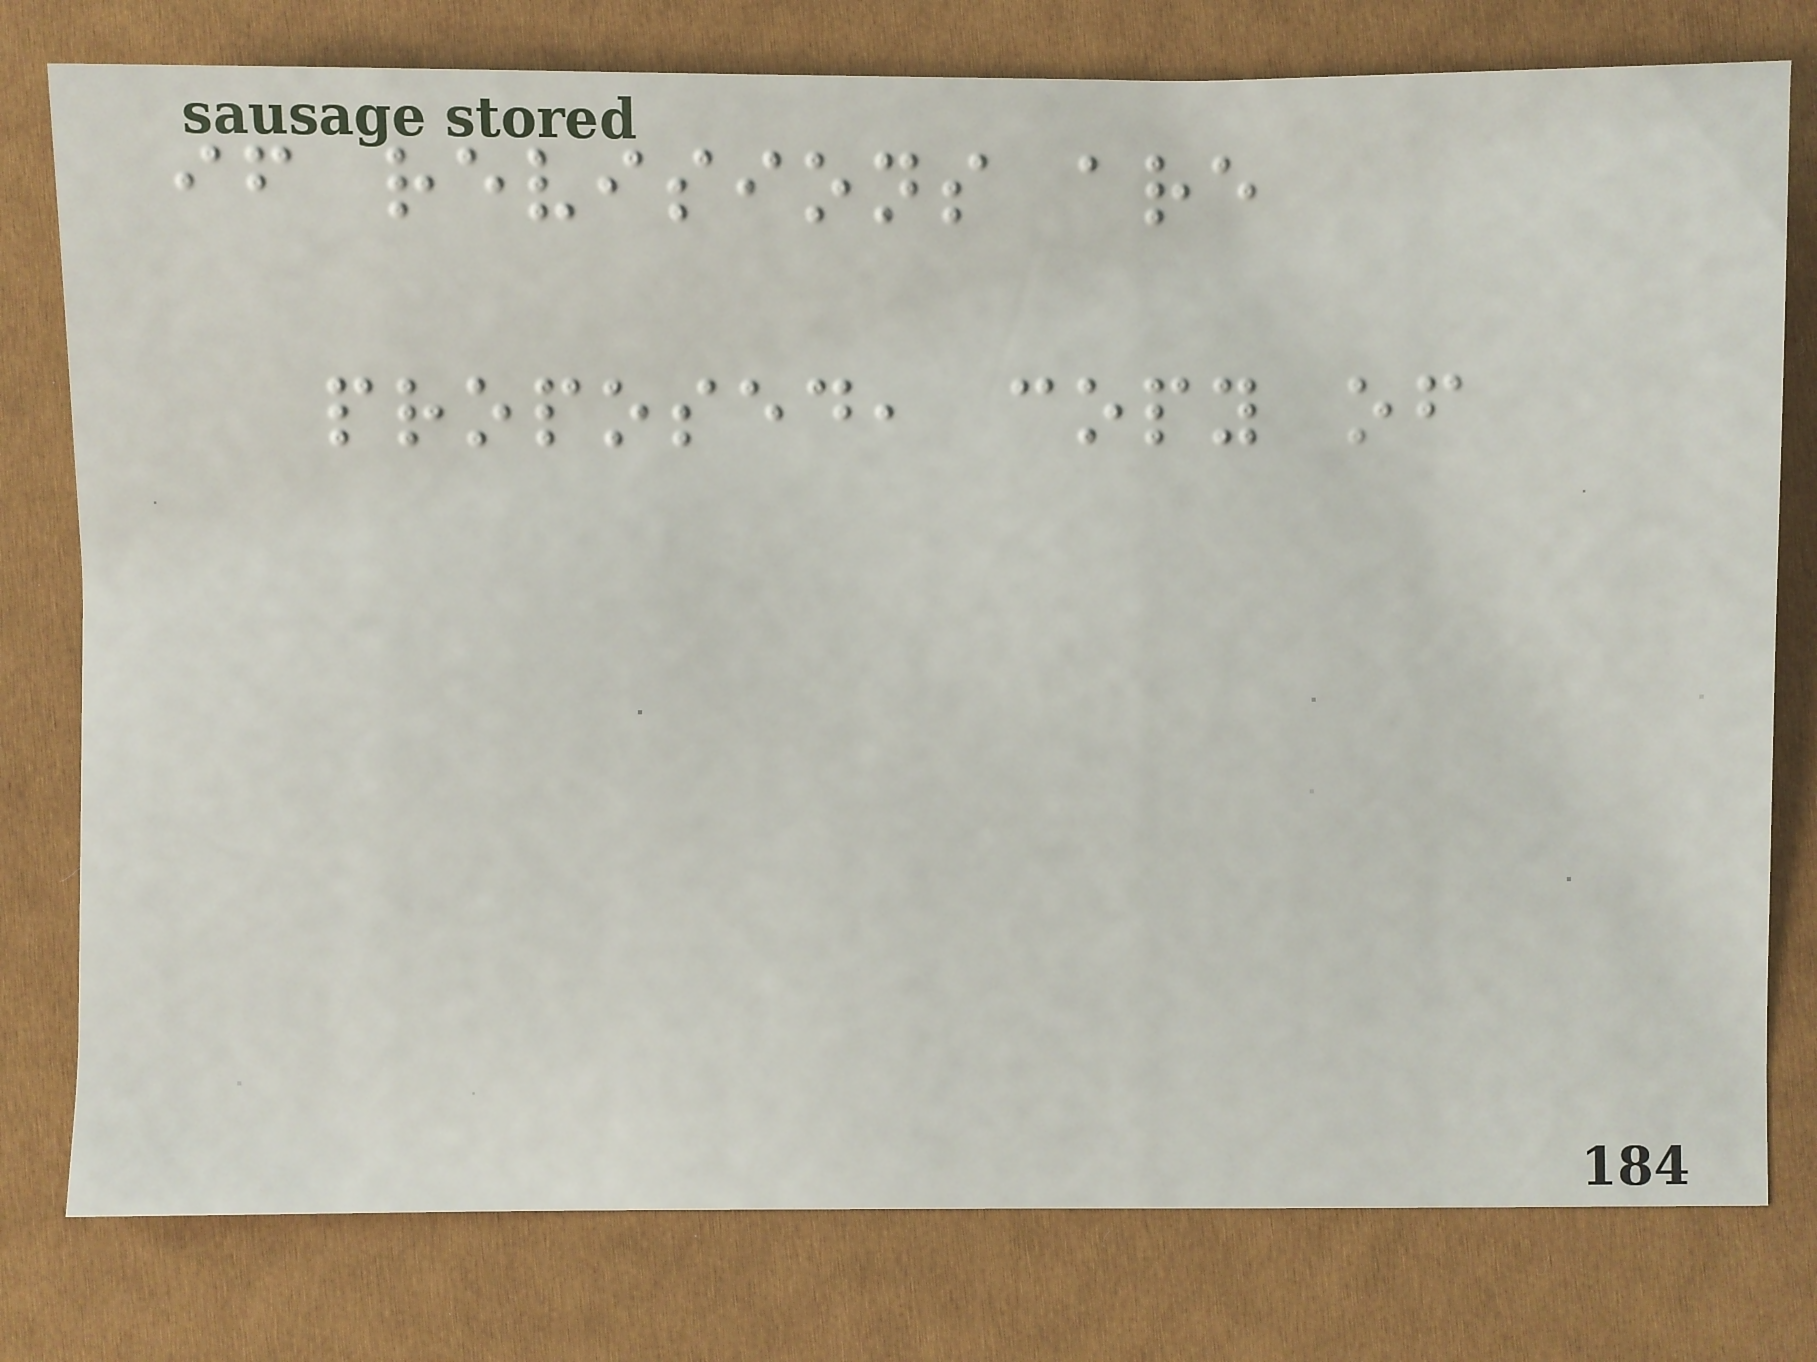if revisions are
proposed, copy of
